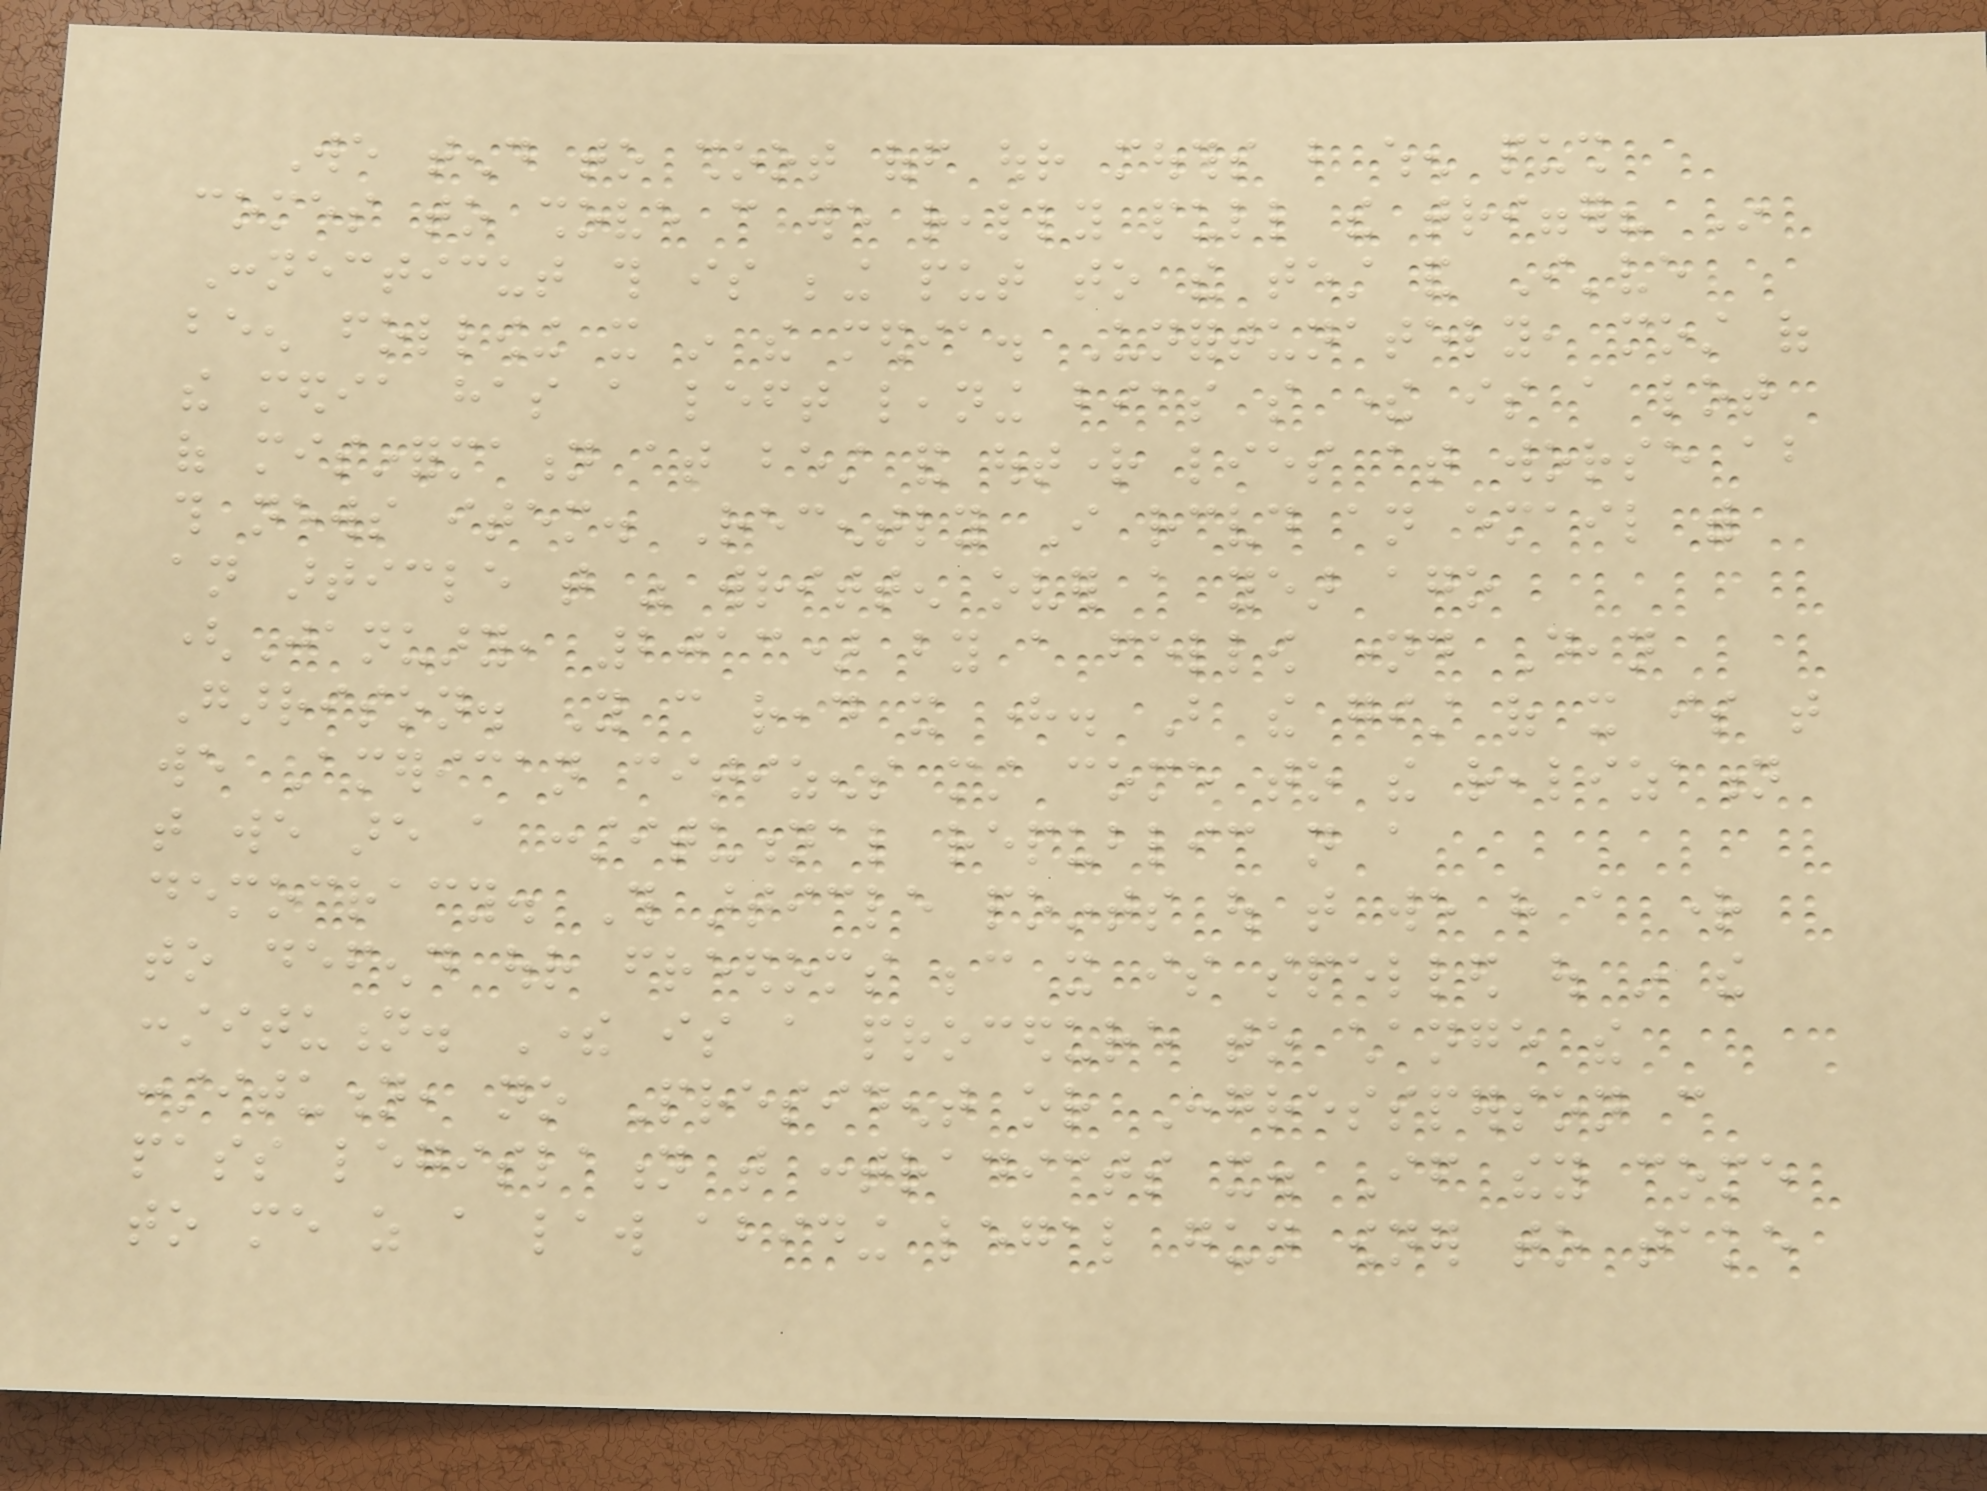We tend to shoot off our mouths but when push
comes to shove can we really pull the trigger? In
Connecticut this is being put to the test and I've
been following it in the media. Unfortunately, most of
the media has a left leaning bias so there is a lot
of misinformation at best and outright lies at worse about
this news item. Recently I received an email with
an article that was written over a year ago
(January, 2013) by a fellow named Dean
Garrison. You can read it here. But the gist of it is that
we American citizens must come to the realization
that we are a constitutional republic not a
democracy. This article points out that we have a right
to defend our freedoms because it is spelled out in the
constitution. There is a procedure to change the
constitution, no President or Congressperson can
pass legislation that contradicts it. If they come
to me as a law abiding legal gun owner to take
